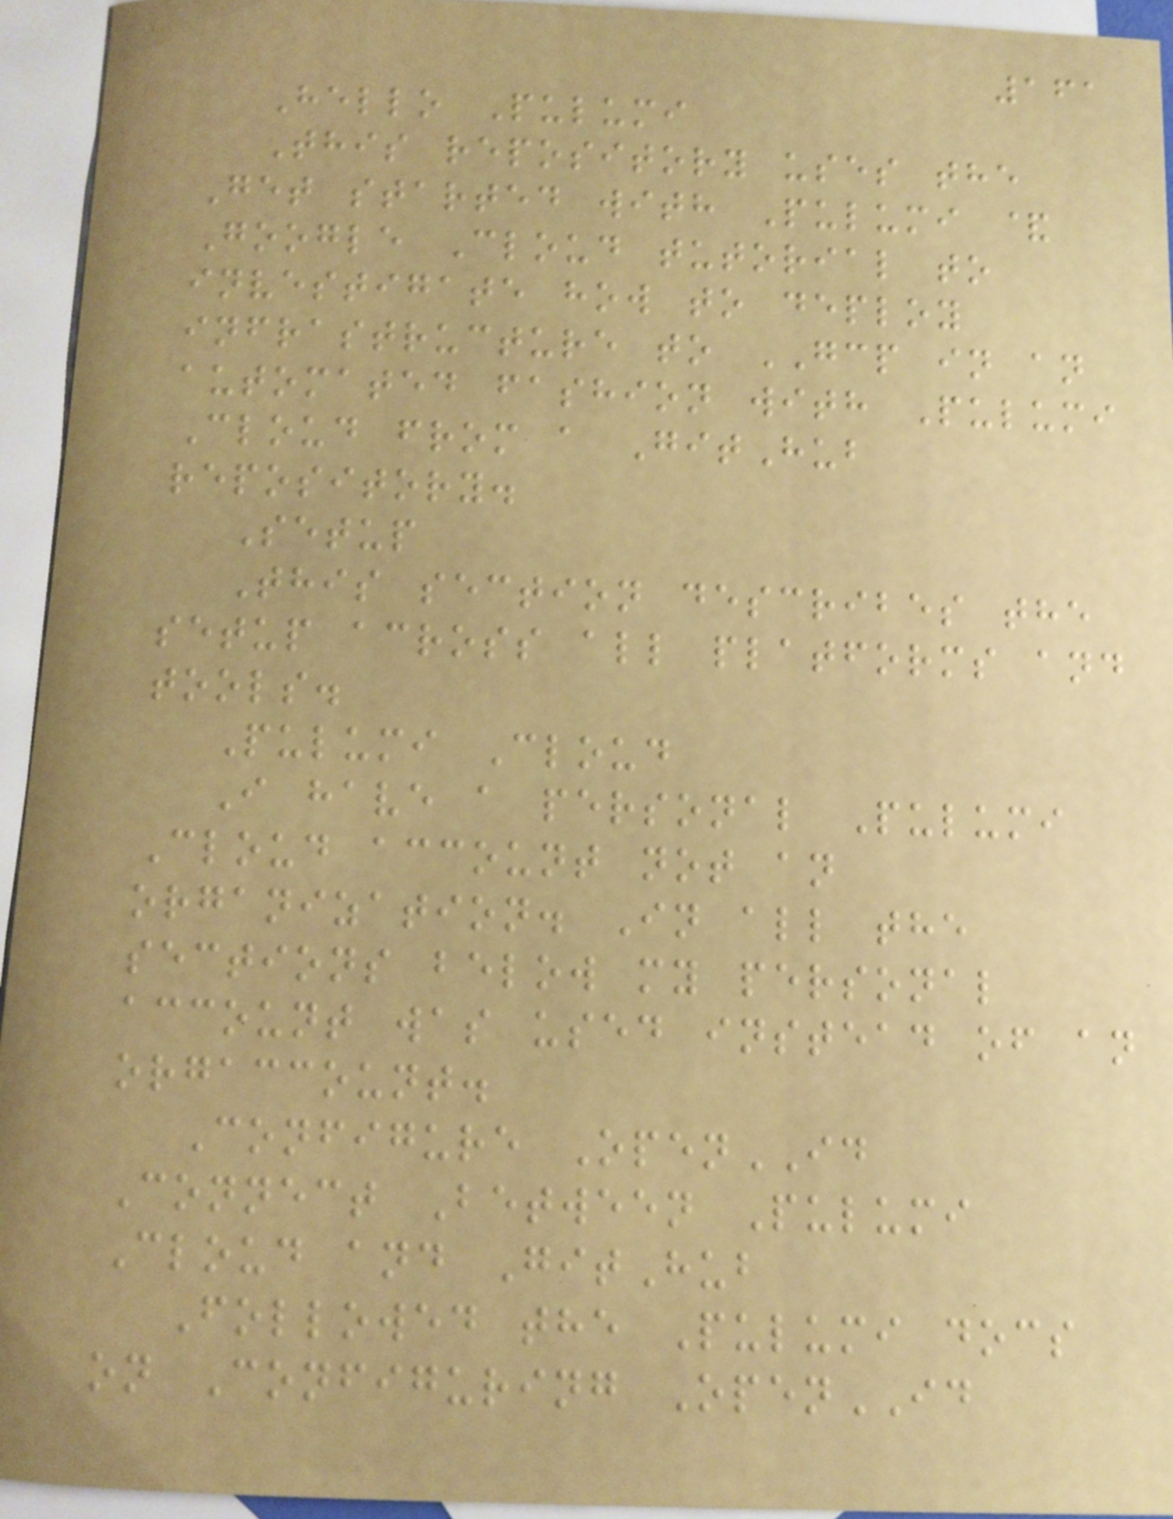161
Hello Pulumi
This repository uses the
Get started with Pulumi &
Google Cloud tutorial to
investigate how to deploy
infrastructure to GCP in an
automated fashion with Pulumi
Cloud from a GitHub
repository.
Setup
This section describes the
setup across all platforms and
tools.
Pulumi Cloud
I have a personal Pulumi
Cloud account not an
organization. In all the
sections below my personal
account was used instead of an
orgaccount.
Configure OpenID
Connect Between Pulumi
Cloud and GitHub
Followed the Pulumi docs
on Configuring OpenID
